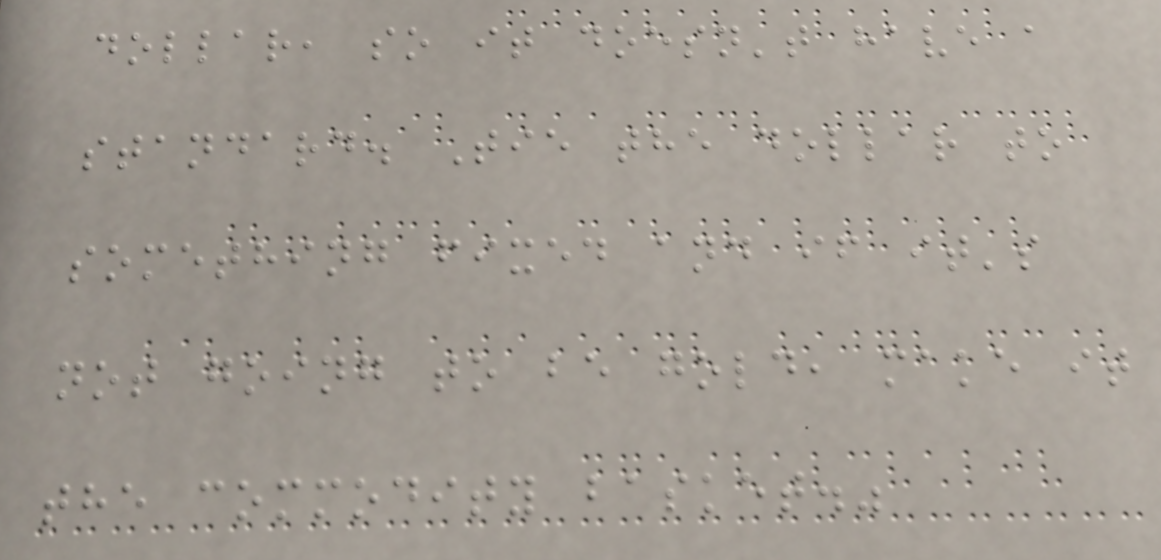dollar, so it doesn't have a
standard. Tie the dollar to
something fixed and if it's
not going to be gold, make it
the commodity basket."
